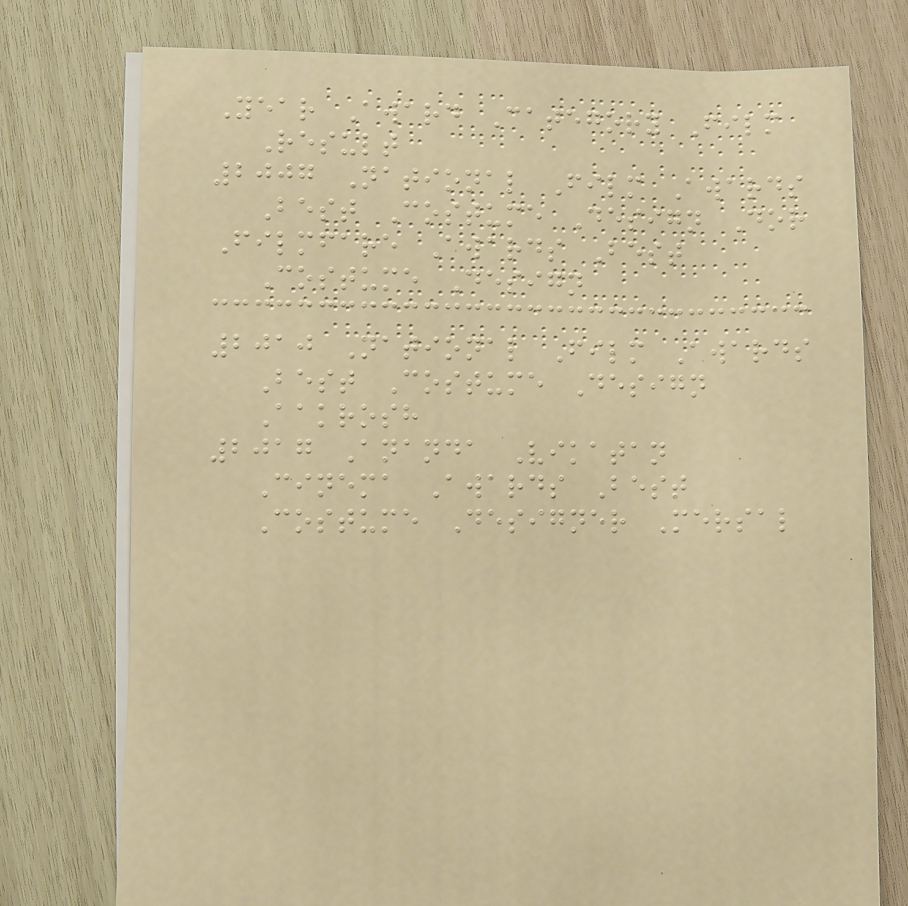Year Award Category Film
Result
2007 National Film Awards
Best Costume Design Dor
Filmfare Awards Best
Costume Design
2010 National Film Awards
Best Costume Design
Aakrosh
2017 Ananda Vikatan
Cinema Awards Best
Costume Designer Mersal
